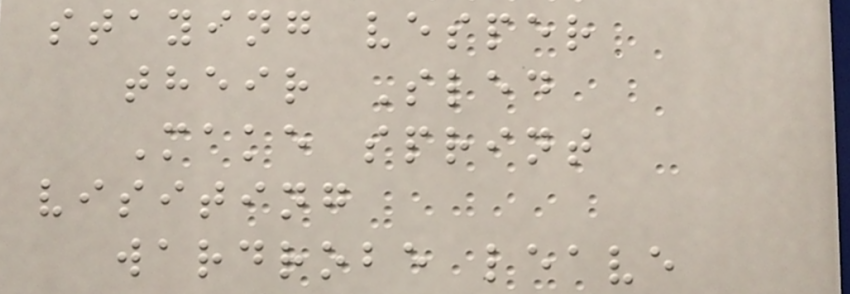staying vesper
their Sled
Make sprint
visiting
wardrobe leave
